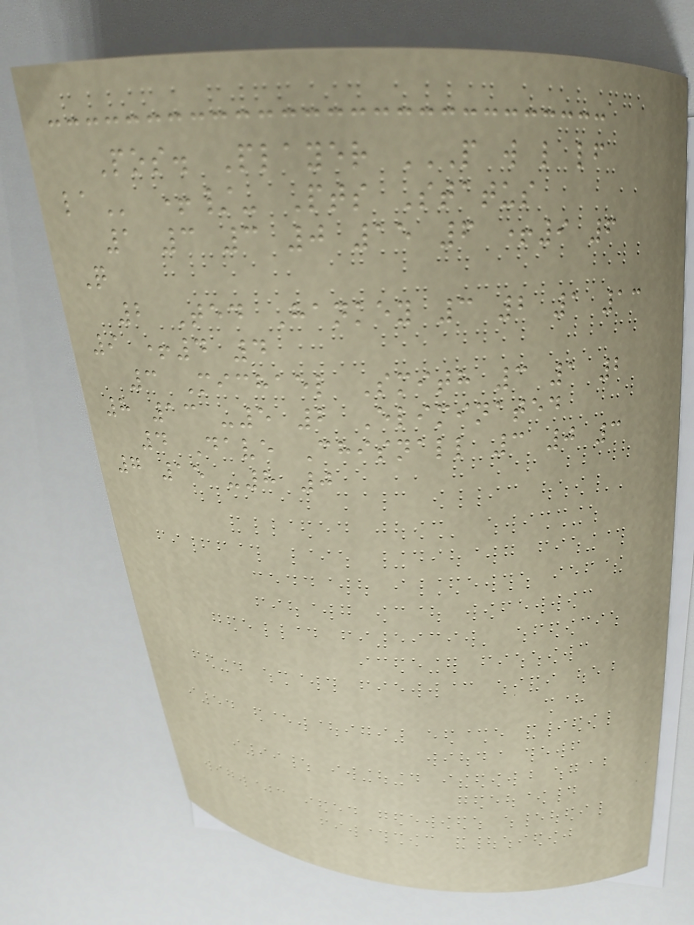Pos. Player P W L LF
LA +/- Pts Status
1 3 3 0 15 6 +9 6
Q
2 Ted Hankey 3 2 1 13
9 +4 4
3 Michael Smith 3 1 2
8 13 -5 2 Eliminated
4 Dave Chisnall 3 0 3
7 15 -8 0
